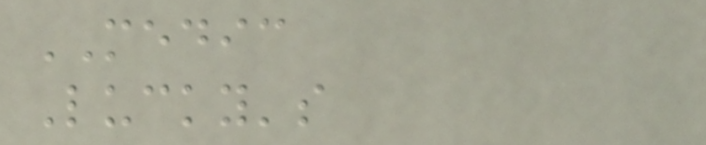MEDIC
Lucky's
